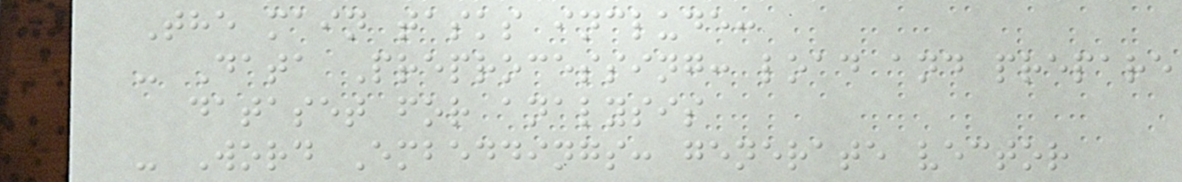The main tasks include:
- Data Preprocessing: load and prepare
dataset for analysis
- Word Embeddings: generate vector
